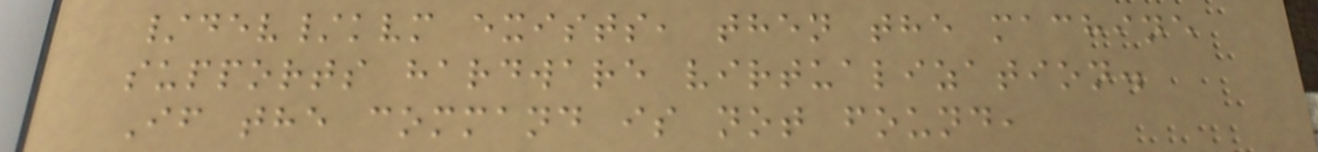/dev/kvm exists, then the machine
supports hardware virtualization.
If the command is not found,
